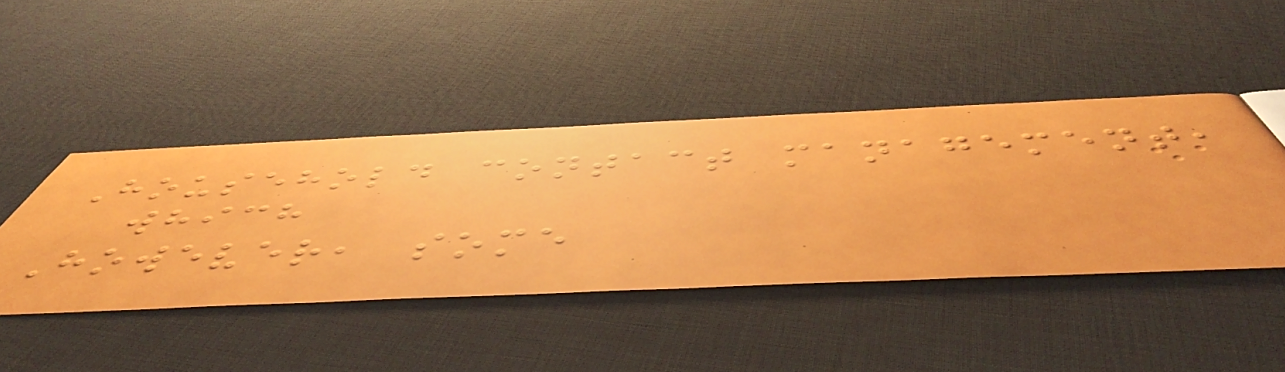Household contact management,
which
However, some
